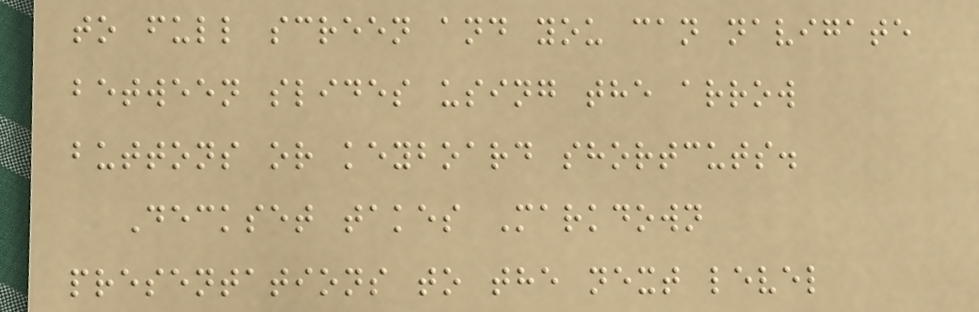to full screen and you can navigate
between slides using the arrow
buttons or keyboard shortcuts.
Deckset takes Markdown
presentations to the next level
